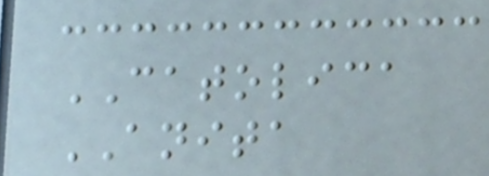CATOLICA
ANITA
